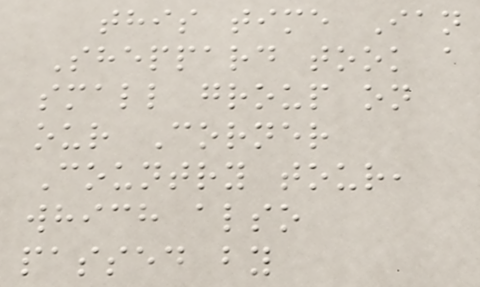this time Ian
Sheppard took a
small group on
our Corner
Country tour,
which also
passed by
